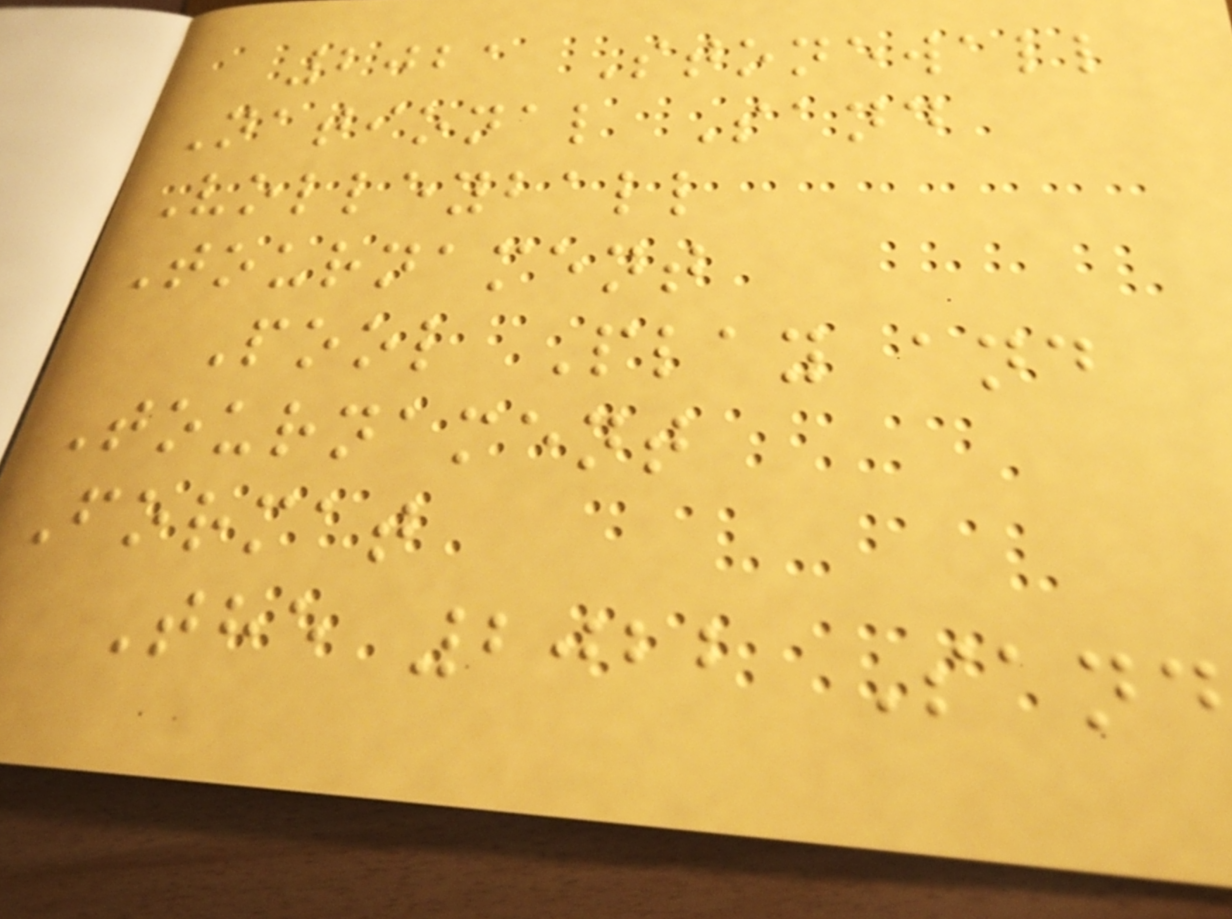2021 Stonewall
National Sand
Volleyball
Tournament
Pool Play and
Tournament
Format
The 2022 Sand
